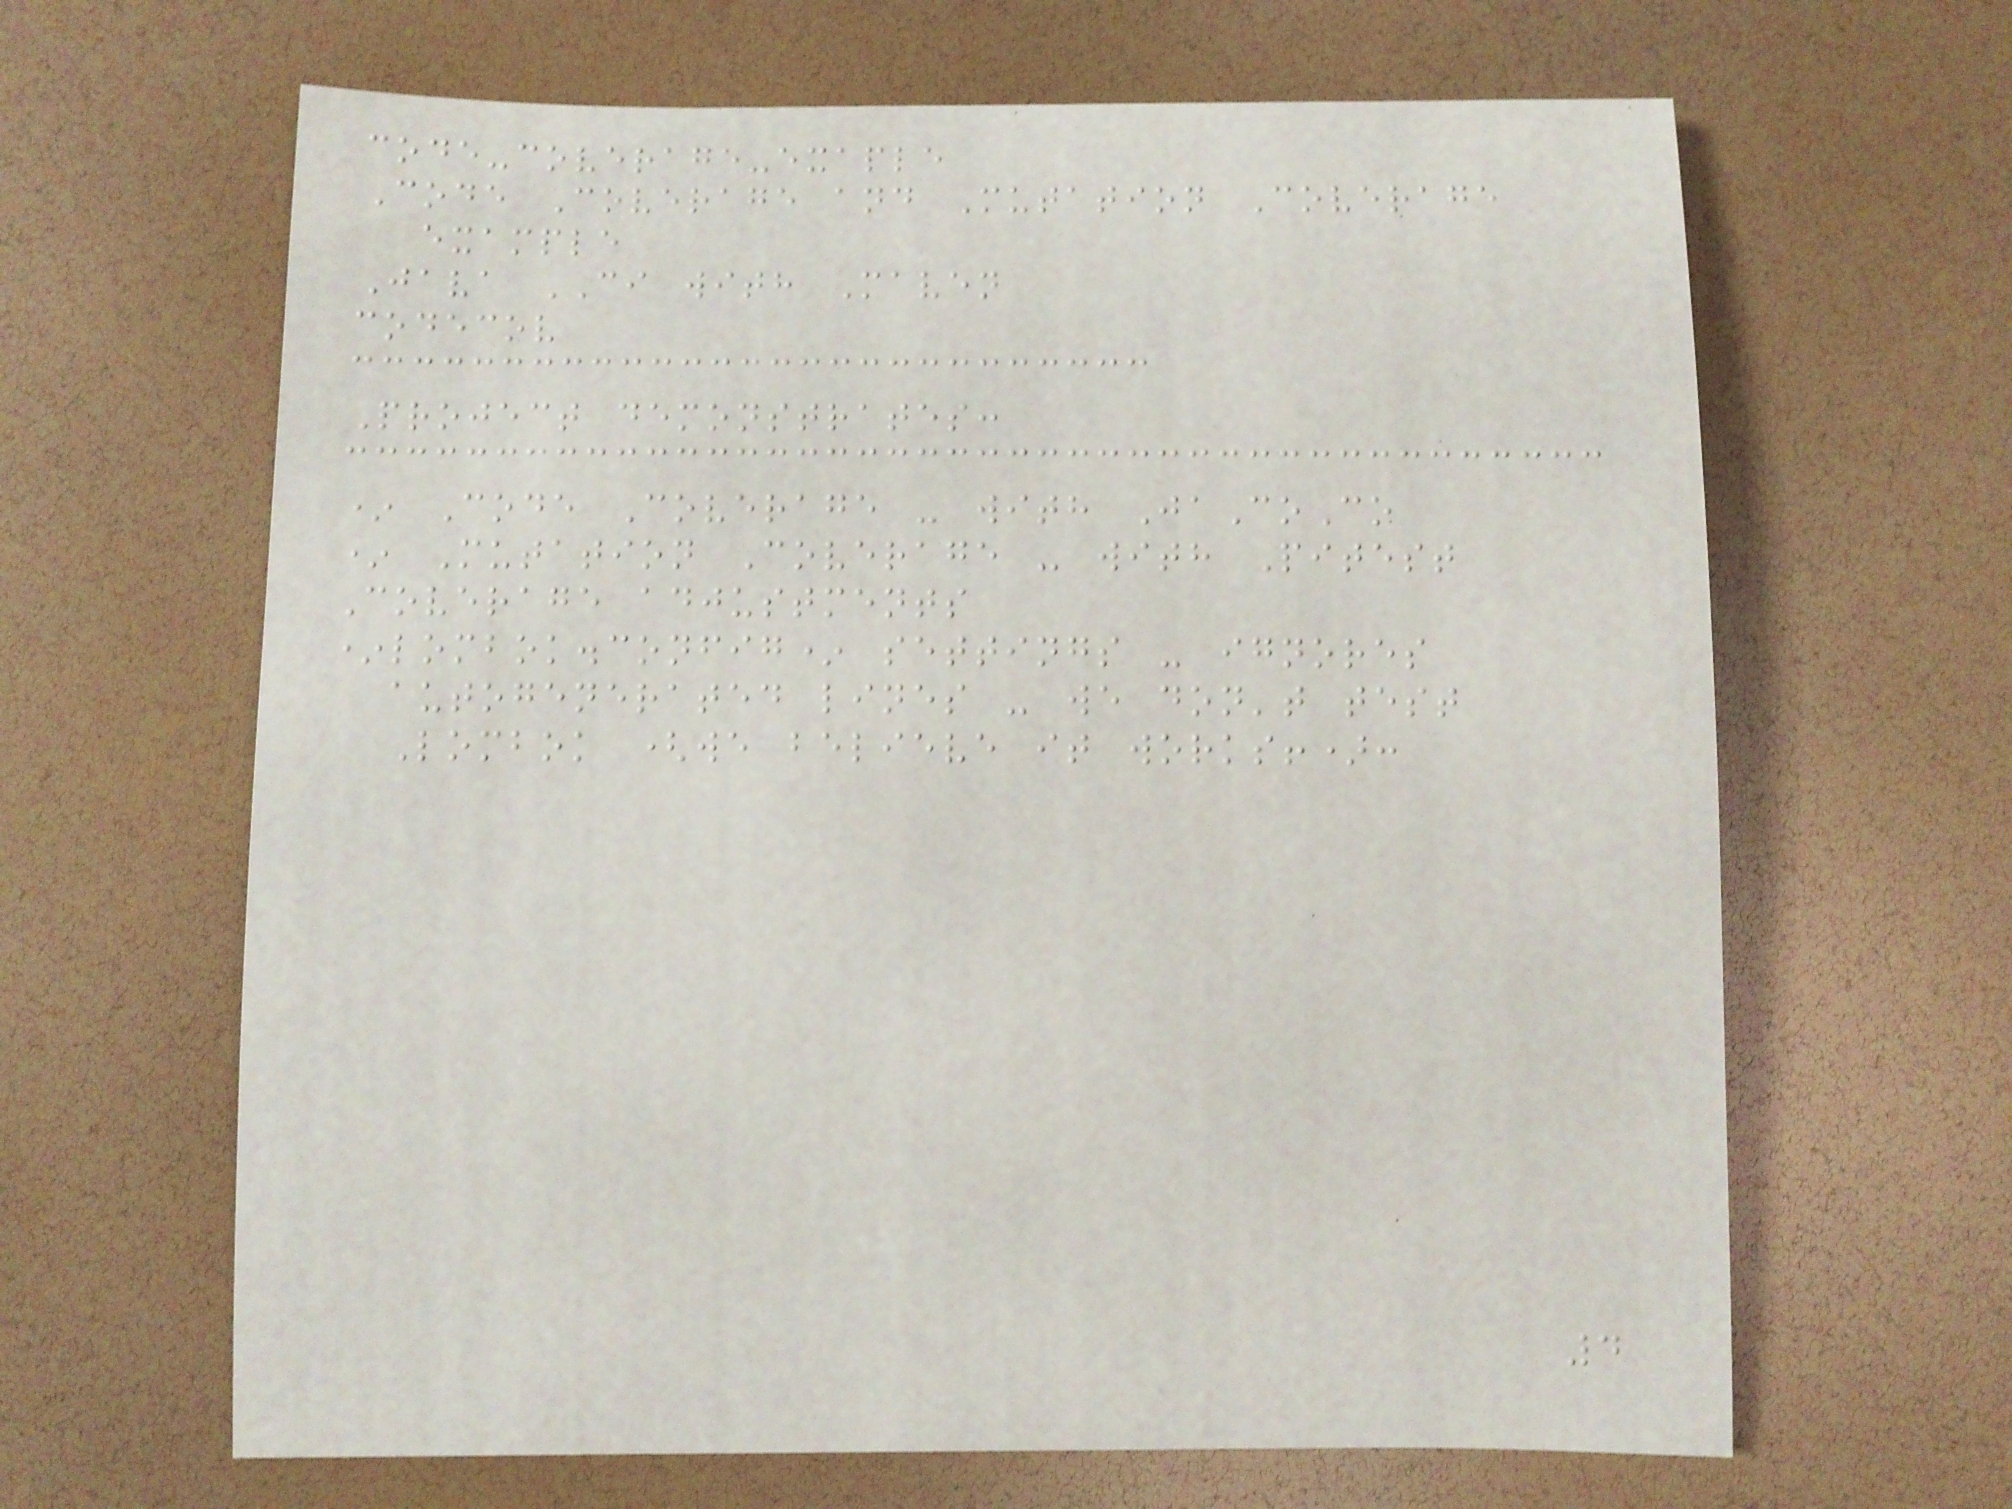code-coverage-exaple
Code Coverage and Mutation Coverage
example
Java CI with Maven
codecov
Project demonstrates:
* Code Coverage - with JaCoCo
* Mutation Coverage - with Pitest
Coverage adjustments
*lombok.config* settings - ignores
autogenerated lines - we don't test
Lombok (we believe it works!):
4
